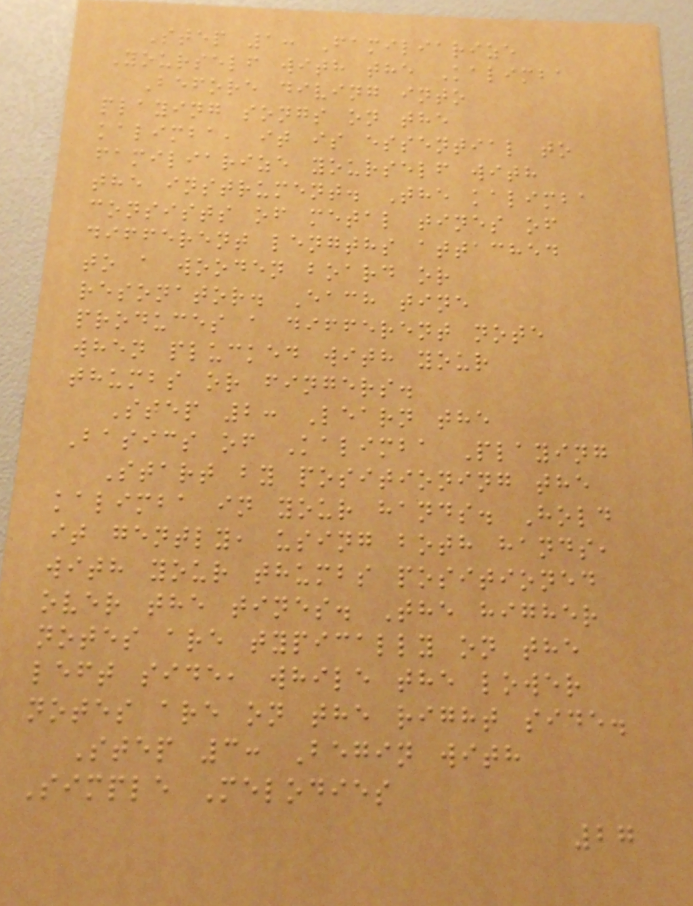Step 1: Familiarize
Yourself with the Kalimba
Before diving into
playing songs on the
kalimba, it is essential to
familiarize yourself with
the instrument. The kalimba
consists of metal tines of
different lengths attached
to a wooden board or
resonator. Each tine
produces a different note
when plucked with your
thumbs or fingers.
Step 2: Learn the
Basics of Kalimba Playing
Start by positioning the
kalimba in your hands. Hold
it gently, using both hands,
with your thumbs positioned
over the tines. The higher
notes are typically on the
left side, while the lower
notes are on the right side.
Step 3: Begin with
Simple Melodies
27
